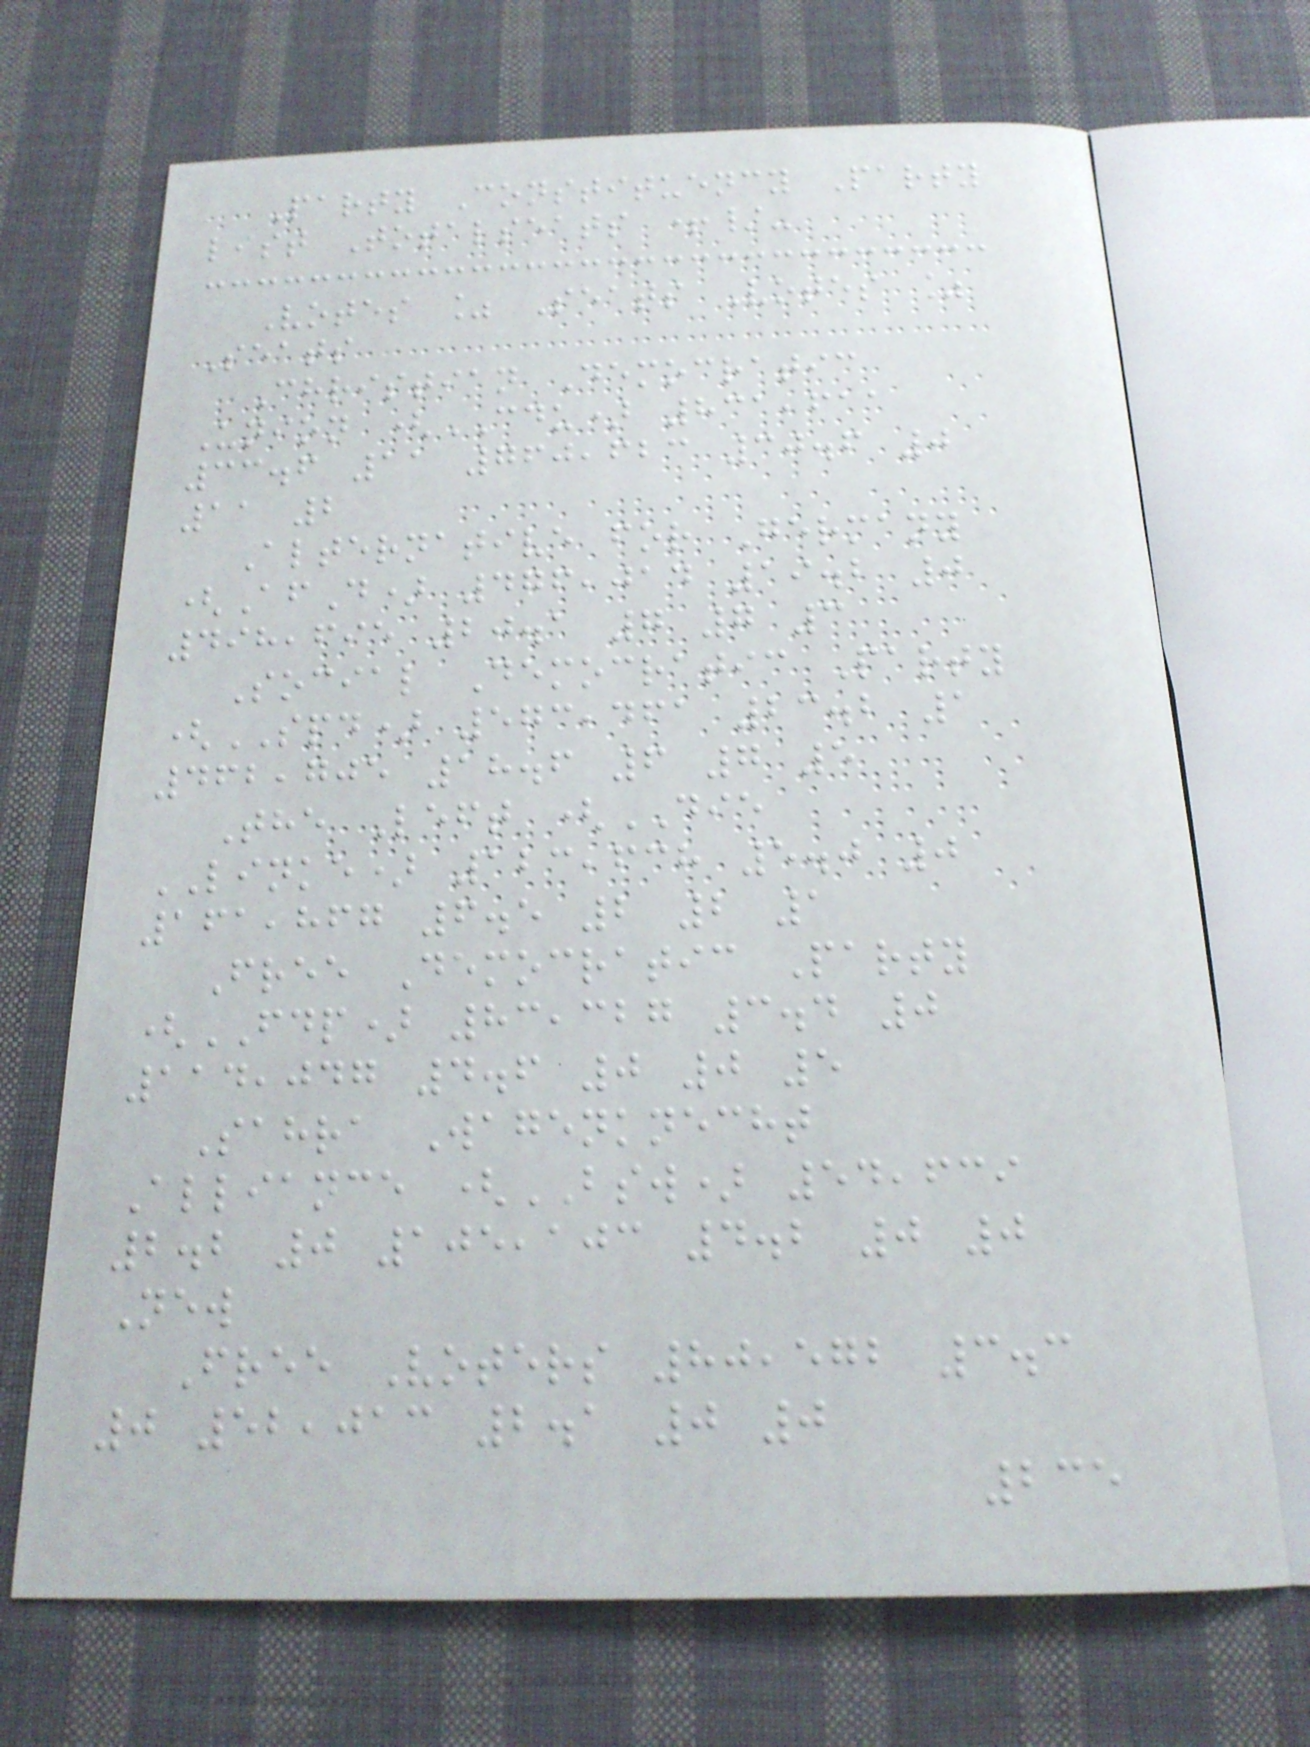Party Constituency Party
list Totalseats +/-
Votes % Seats Votes %
Seats
Christian Democratic
Union (CDU) 831,611
33.6 11 760,623 30.6 0
11 2
Alternative for Germany
(AfD) 476,014 19.2 0
498,695 20.1 7 7 3
Social Democratic Party
(SPD) 573,461 23.2 1
462,705 18.6 6 7 5
The Left (DIE
LINKE) 123,638 5.0 0
161,867 6.5 2 2 1
Free Democratic Party
(FDP) 83,327 3.4 0
114,047 4.6 0 0 5
Sahra Wagenknecht
Alliance (BSW) 54,639
2.2 0 105,103 4.2 0 0
New
Free Voters 80,572 3.3
0 52,013 2.1 0 0
235
